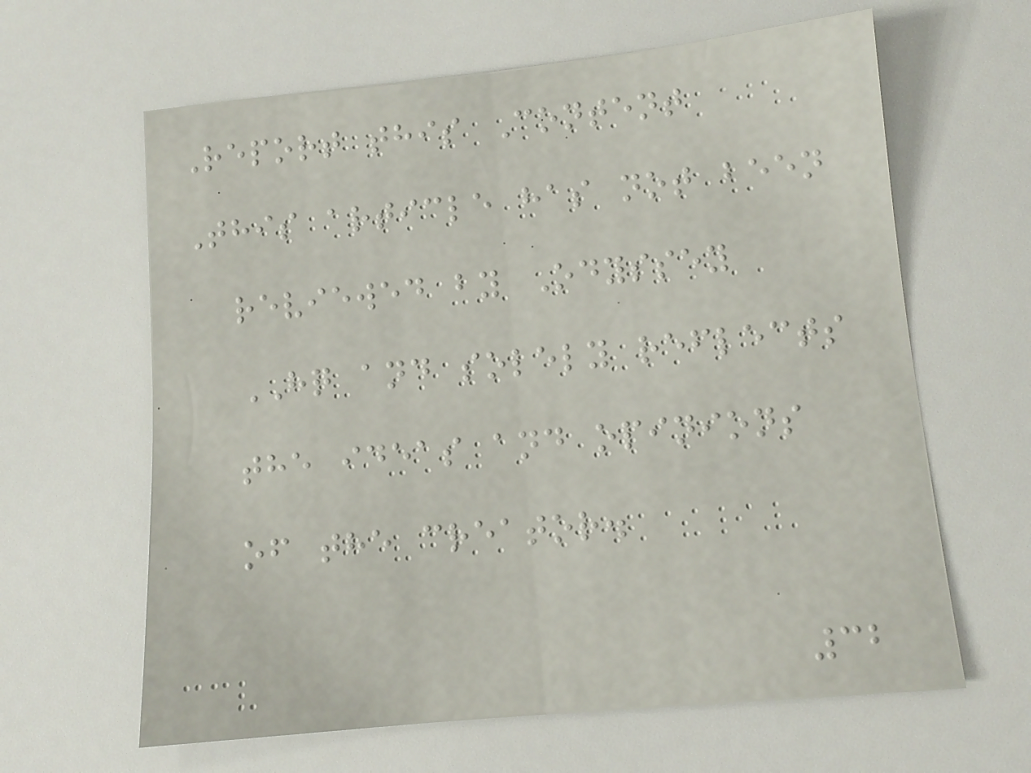Report this Content
This article has not been
reviewed by Odyssey
HQ and solely reflects
the ideas and opinions
of the creator.
32
